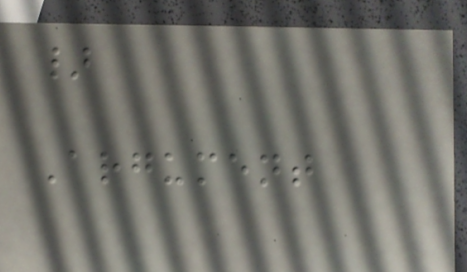}
Argument
